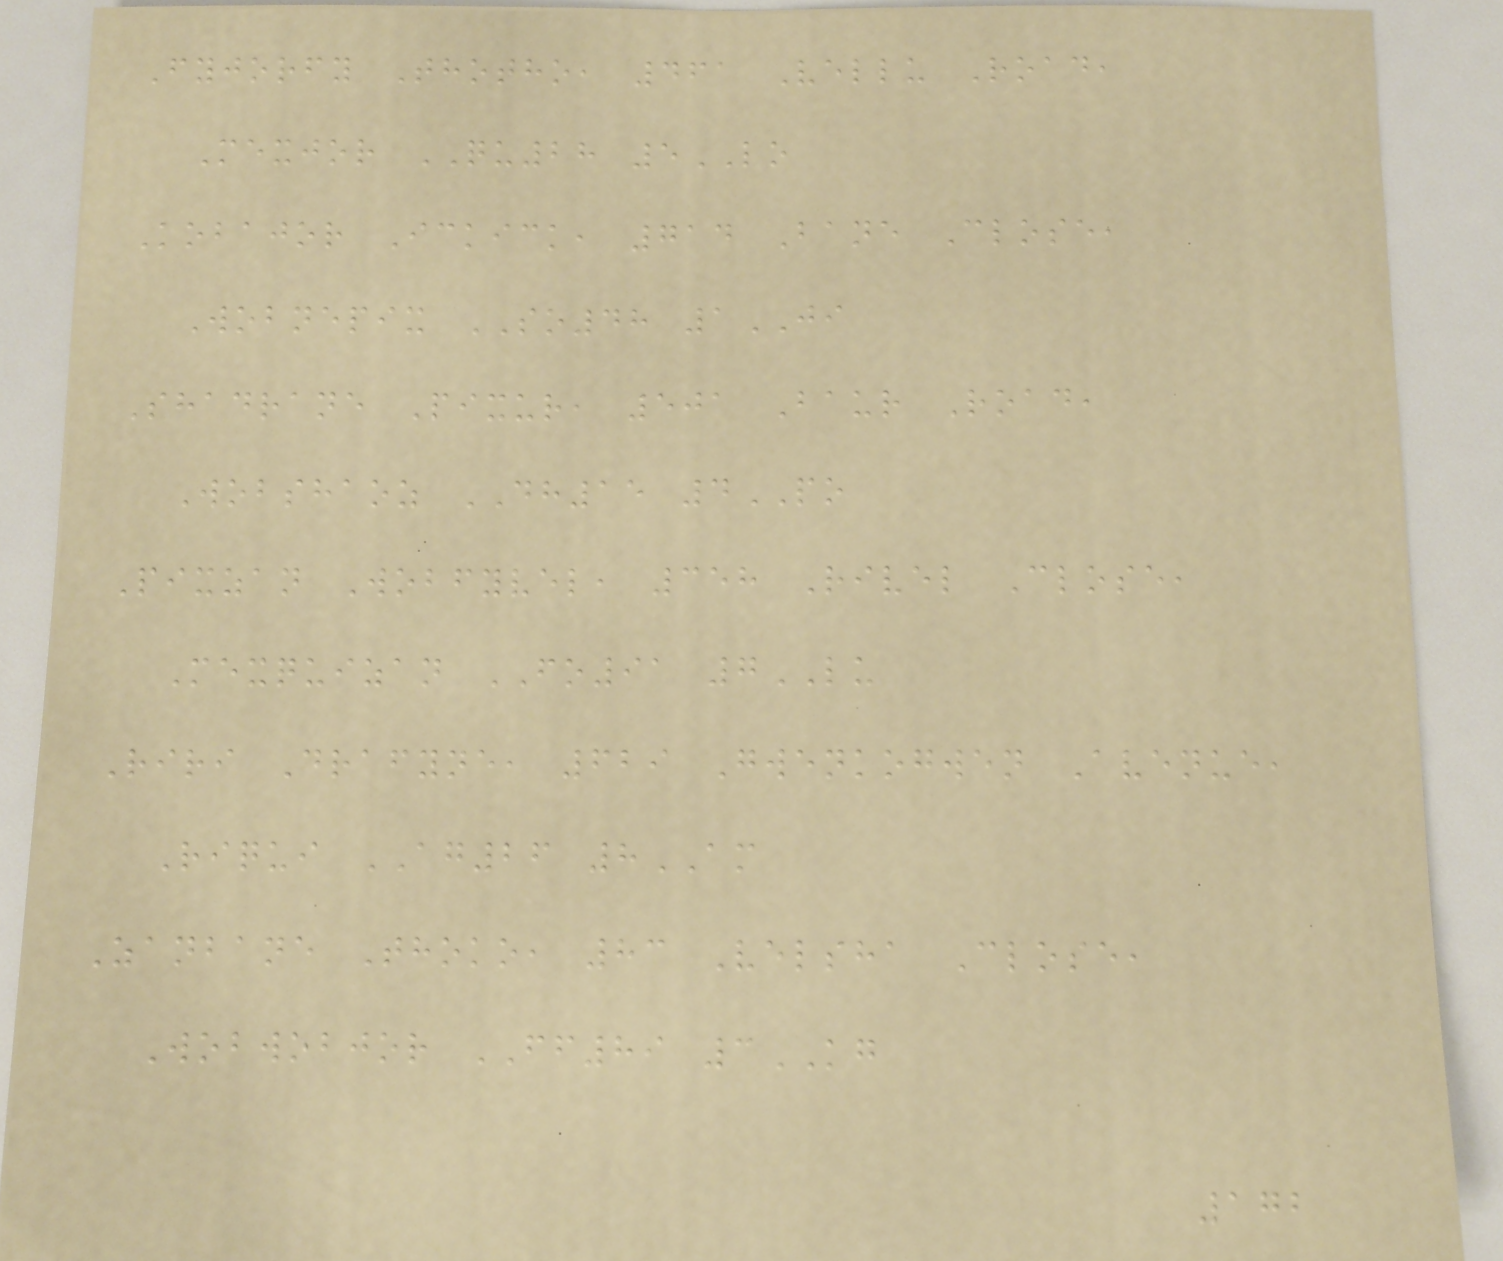Fyjorfy Thotho, 461 Vellu Road,
Mexjor QU28 5LO
Kobajor Ickick, 714 Bane Close,
Wobnepix SO48 1JI
Shadrane Pixur, 501 Baur Road,
Wobshaoz DH15 4PO
Pixzan Wobfyvel, 358 Rivel Close,
Mexquizan FO91 7LU
Riri Drafyne, 629 Gwenkogwen Avenue,
Riqui AG26 8AM
Zanbane Thoko, 83 Velsha Close,
Wobwobjor FF89 3KG
172
